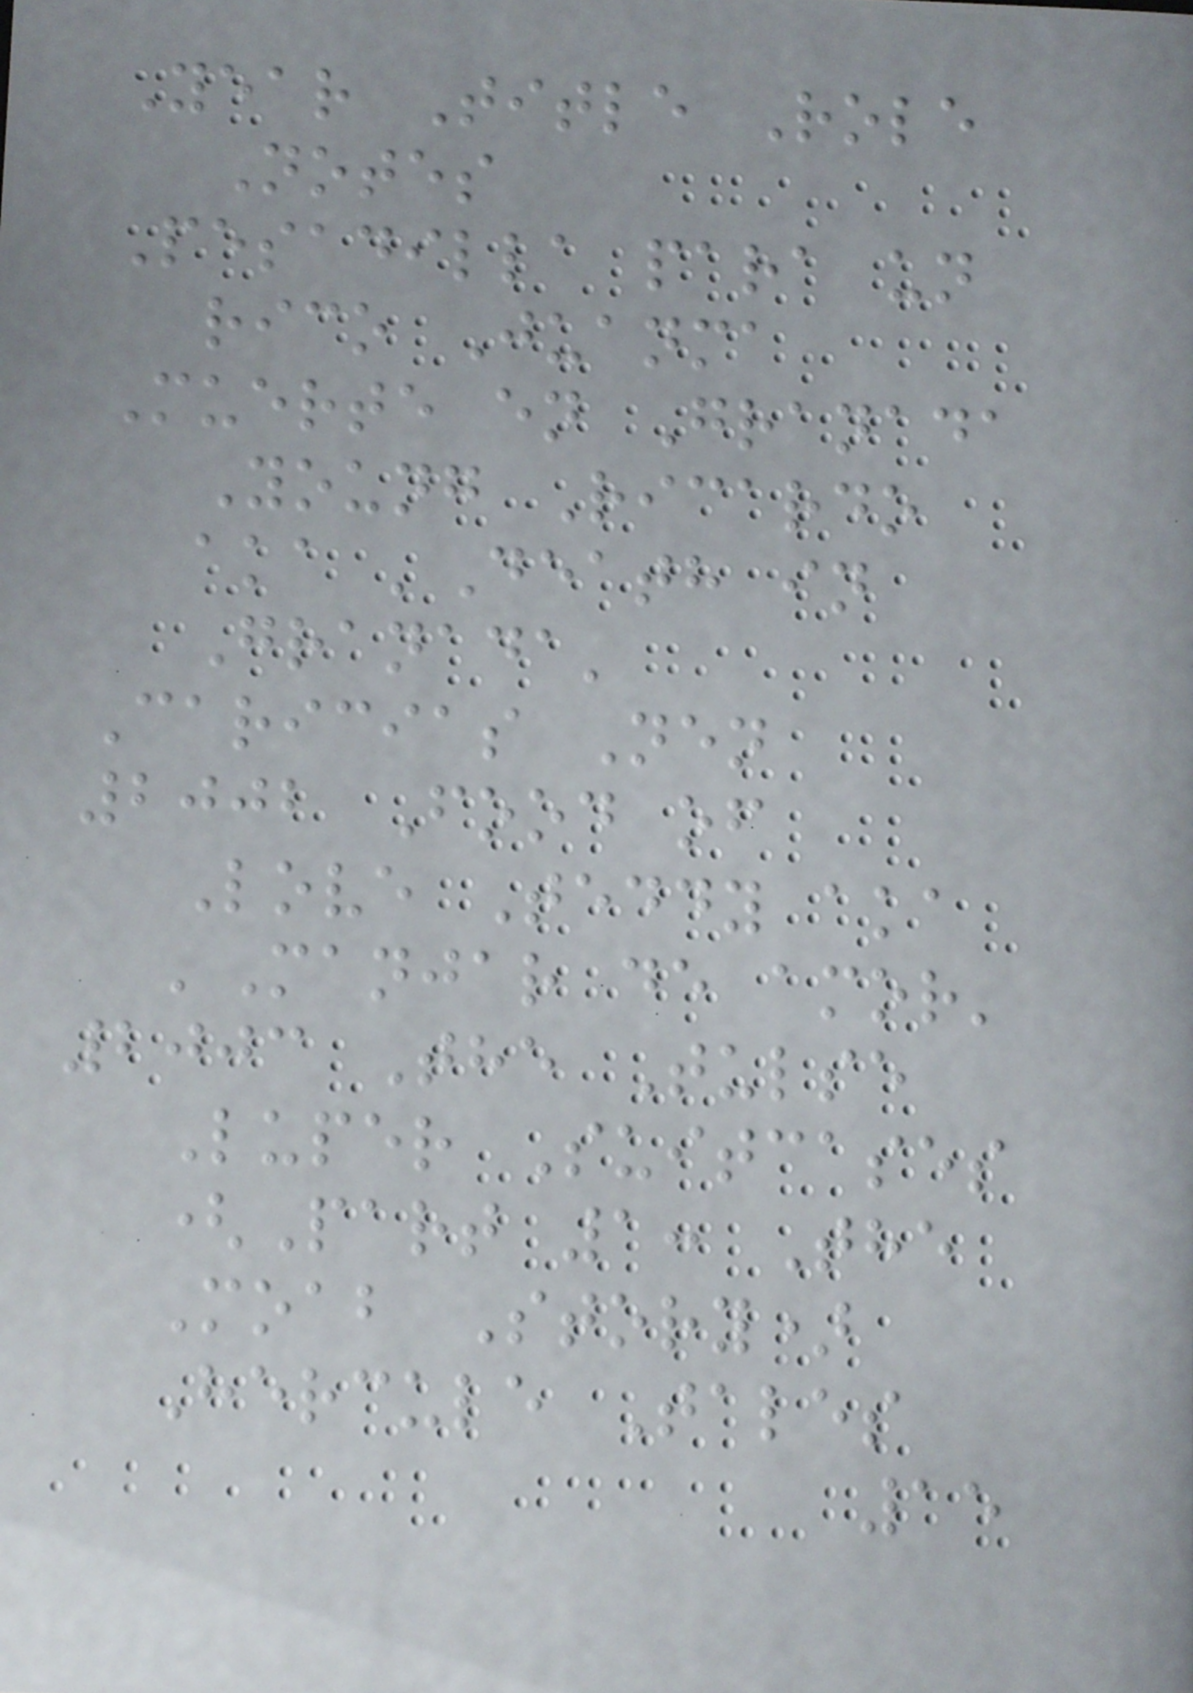Year Title Role
Notes
Pesadilla para un
rico Juanma
Muerte en Granada
Young Ricardo
aka 'Death in
Granada'
Caricias Nen
2002 Food of
Love Teddy aka
'Manjar de amor'
2003 The Tulse
Luper Suitcases
(Part 1: The
Moab Story)
Hercule Tales
15
